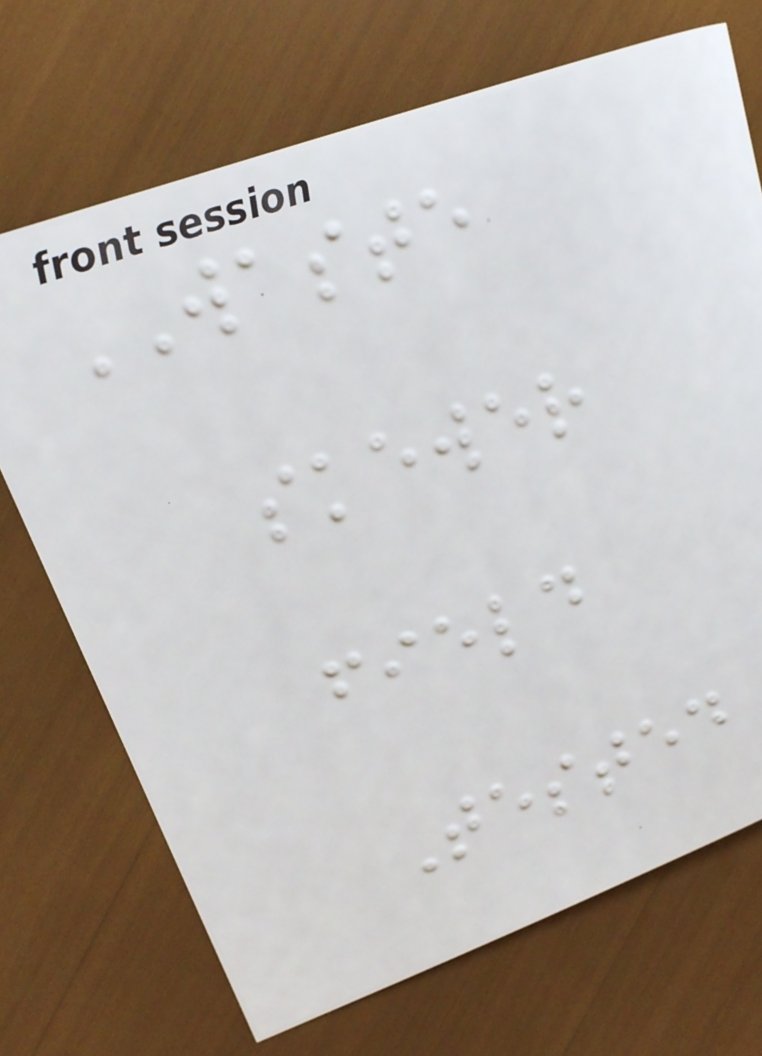WASTE
skewer
field
Tested
